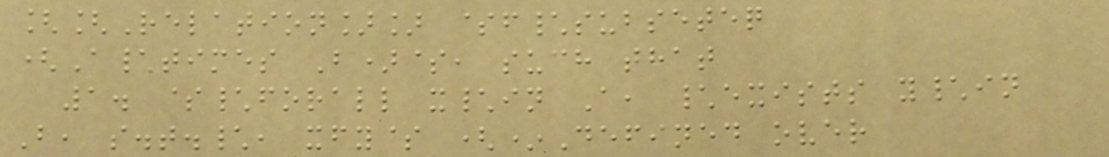[[Relation]] $f\subseteq
(A\times B)$, such that
1. $\forall x\in A, \exists y\in
B, s.t.\, xfy$ (*Defined over
